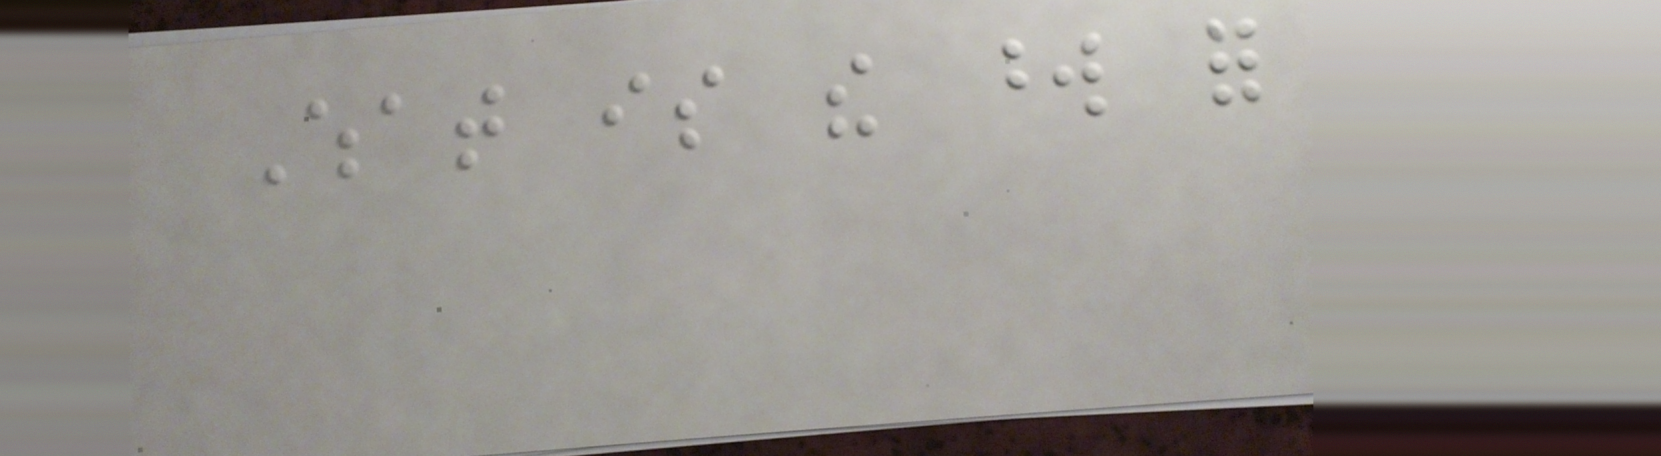What is the word for
